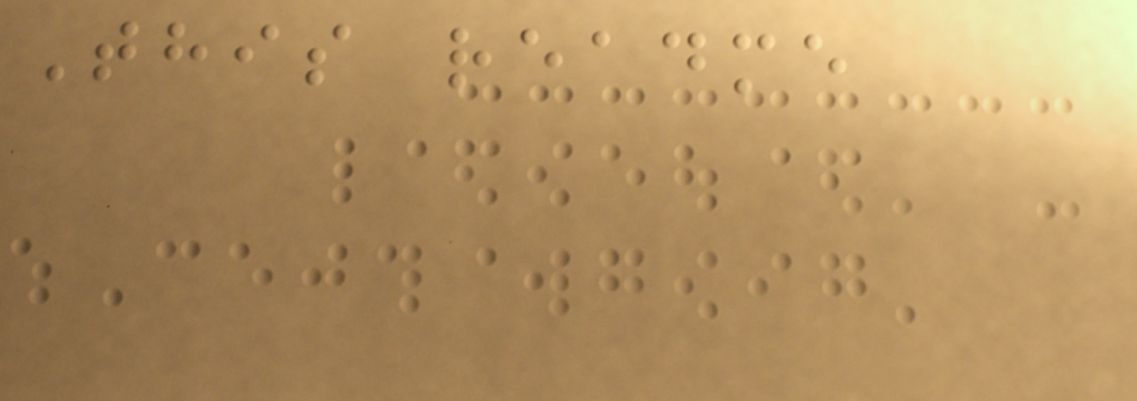This readme
